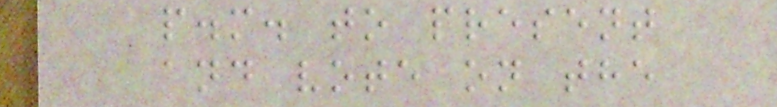p.m. to present
and vote on the
